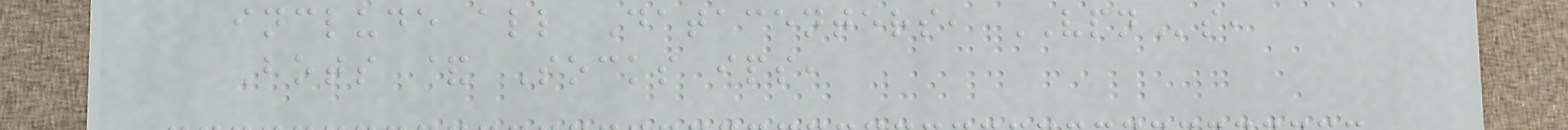include all Datacenters, VPNs,
Bots & Socks ips,
